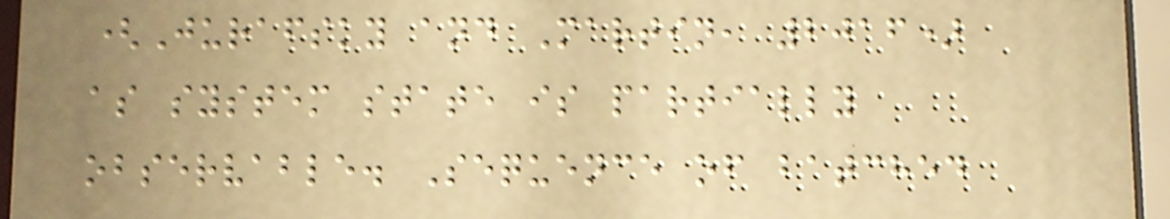(Jurafsky and Martin, 2016)
as system state is partially
observable. Sequence of batched
